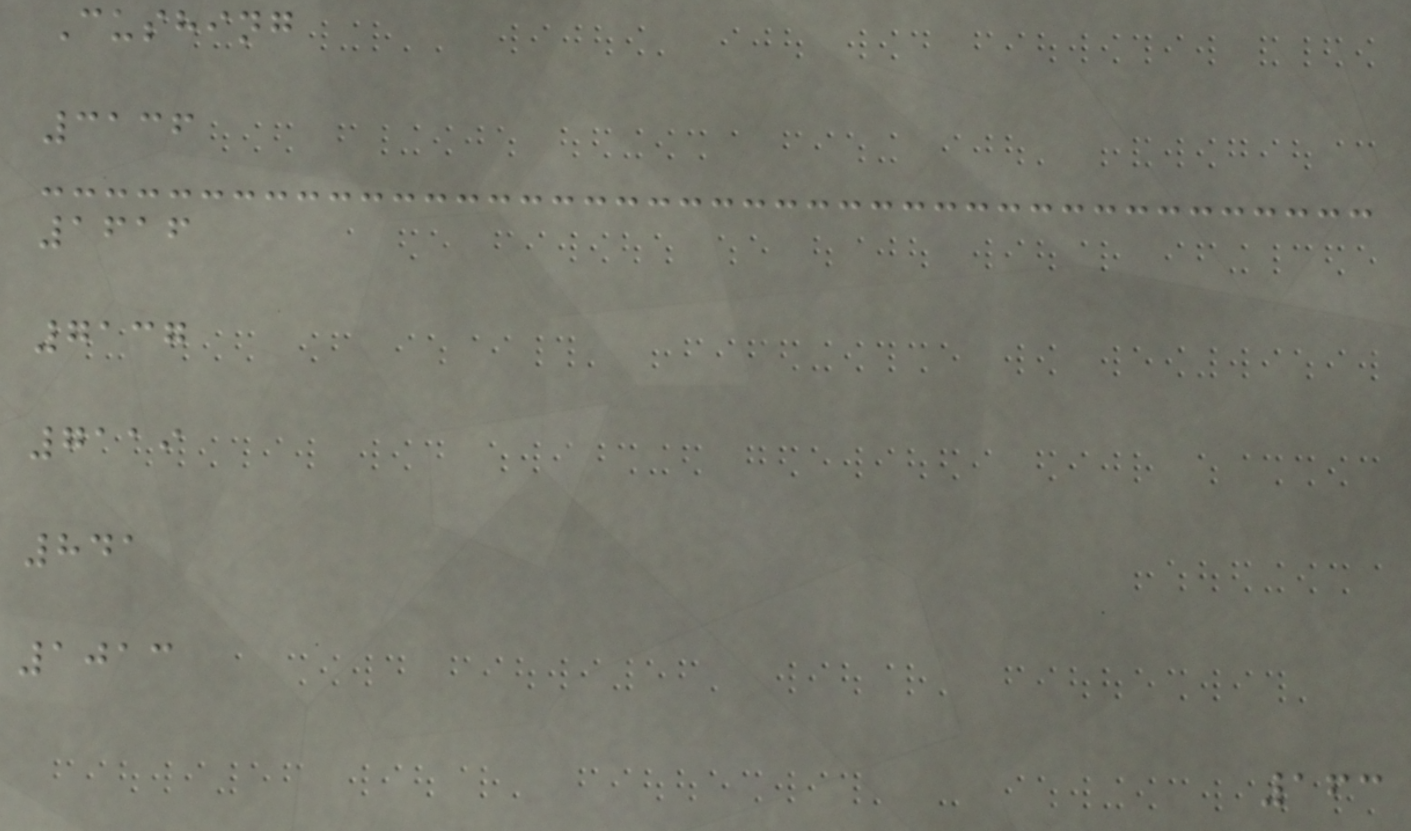Cushing
3136
1616
7137
7119
841
1013
163
